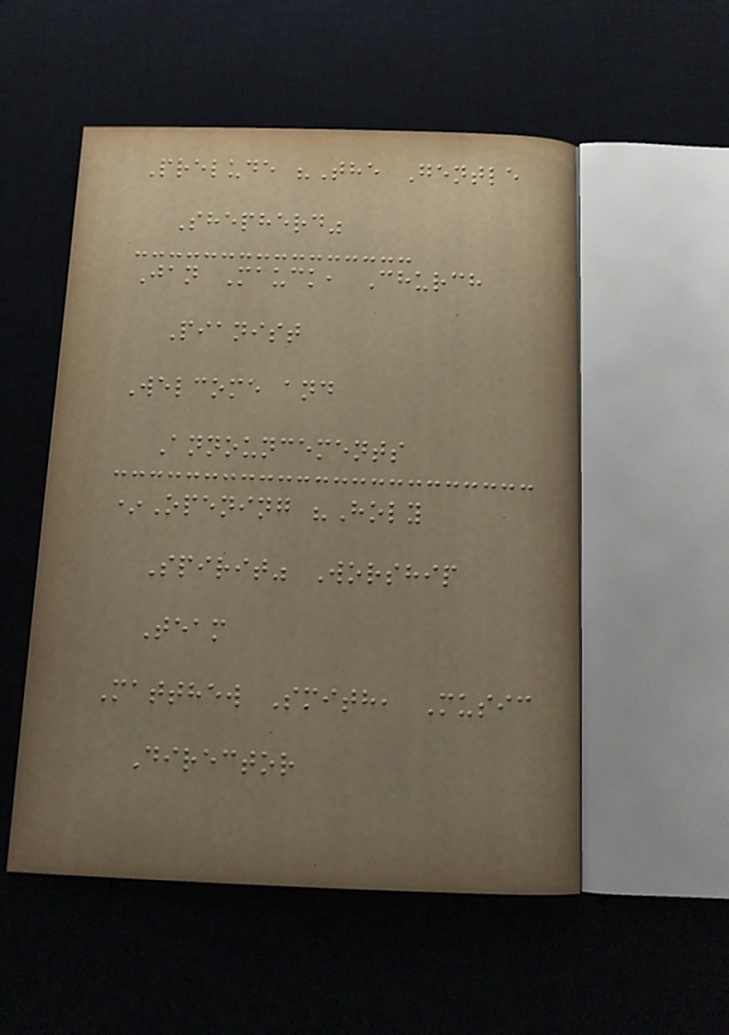Prelude "The Gentle
Shepherd"
Jan Mauck, Church
Pianist
Welcome and
Announcements
*Opening "Holy
Spirit" Worship
Team
Matthew Smith, Music
Director
